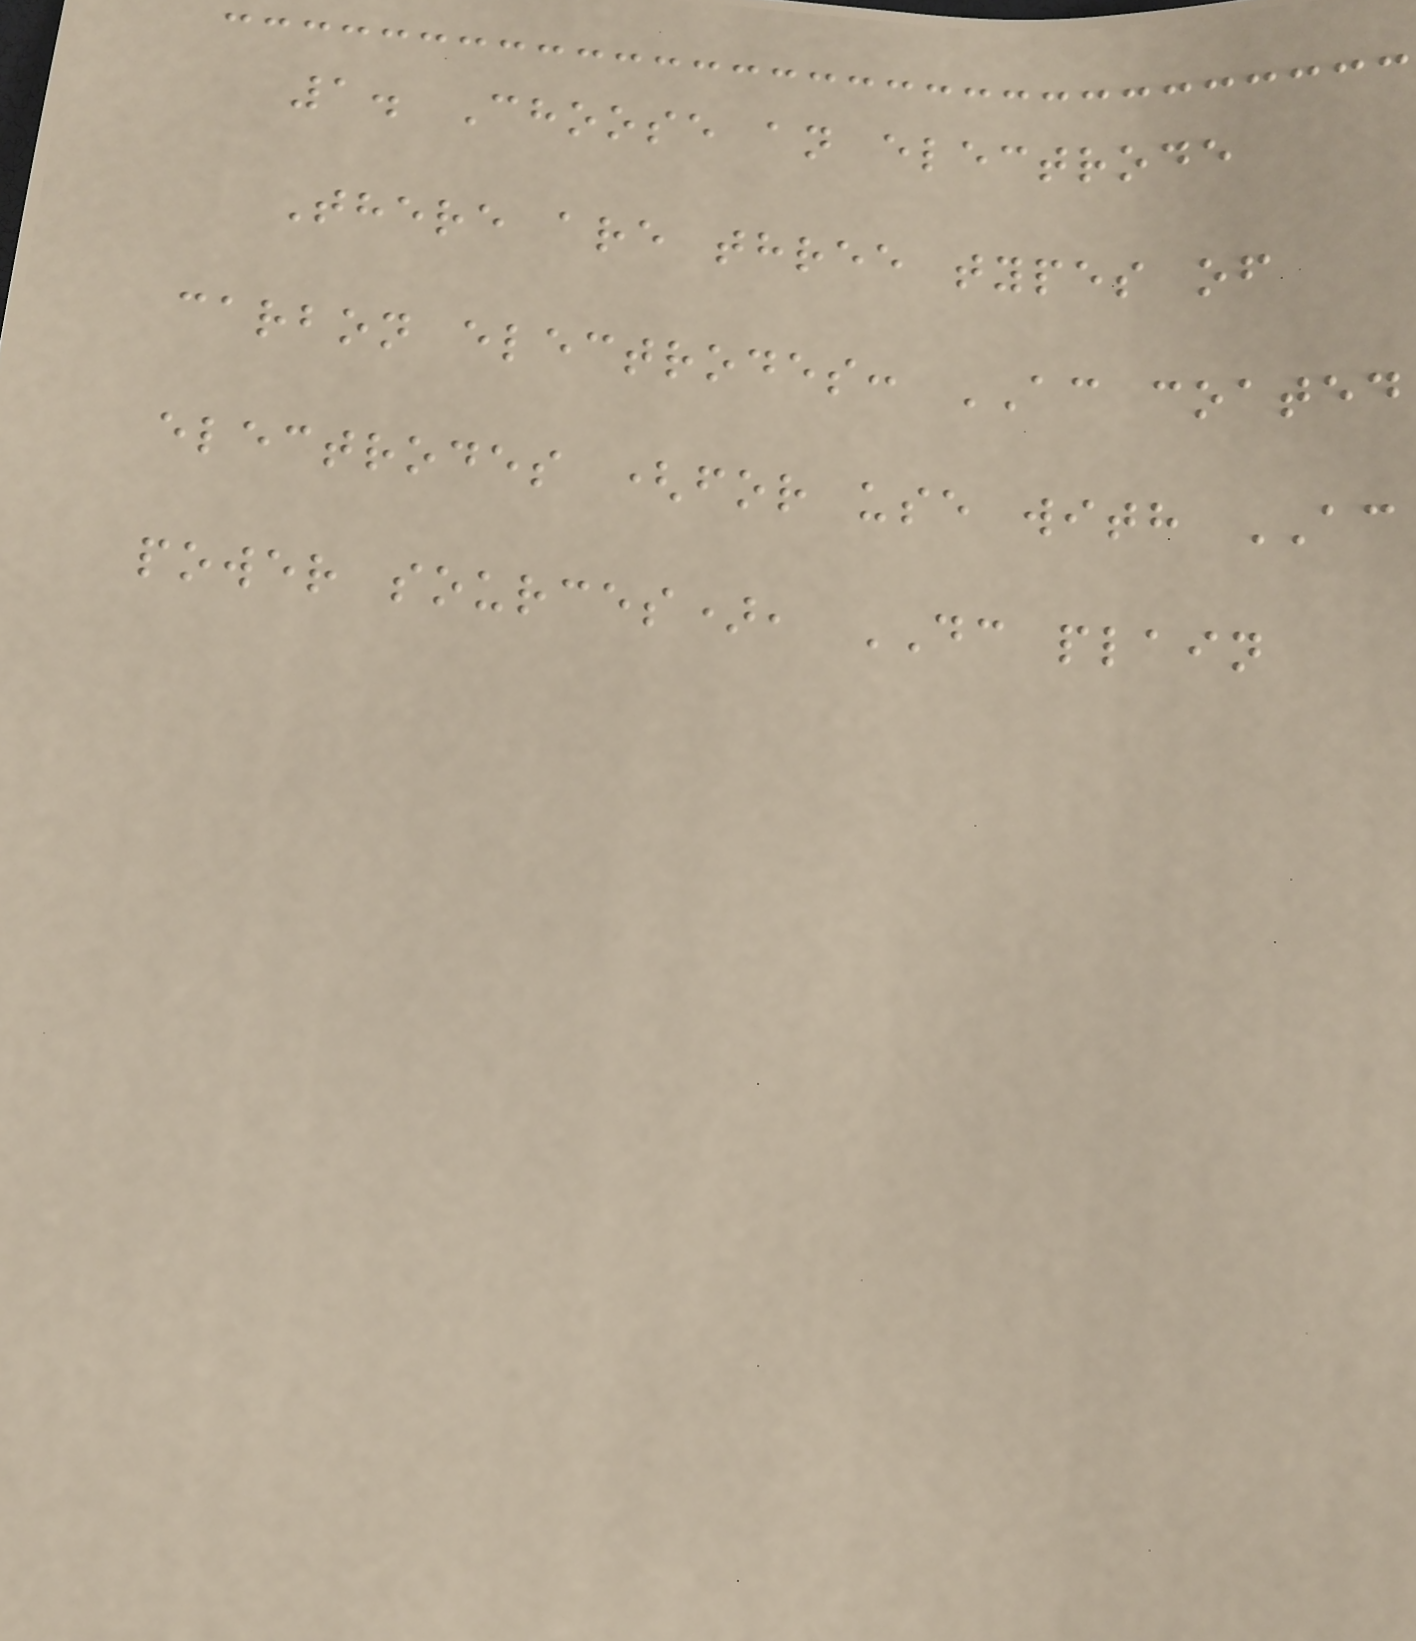1. Choose an electrode
There are three types of
carbon electrodes: AC coated
electrodes (for use with AC
power sources), DC plain
